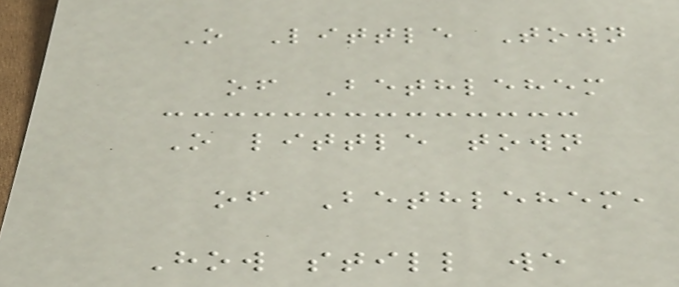O Little Town
of Bethlehem
O little town
of Bethlehem,
How still we
